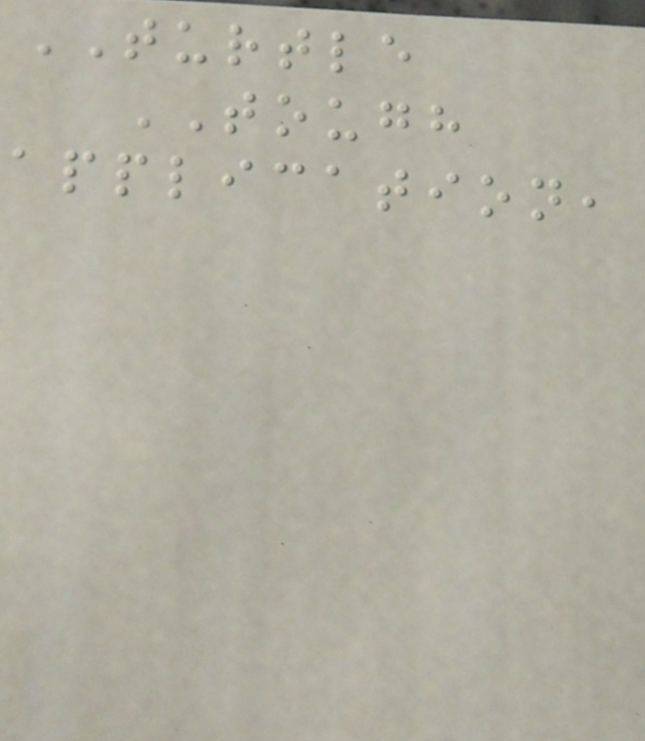TURTLE
TOUGH
application,
